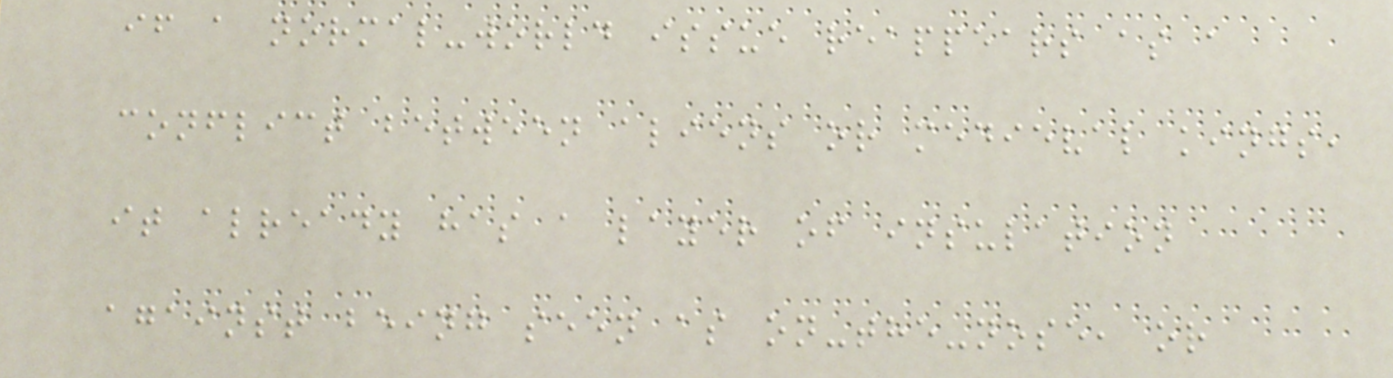if a normal-world issue reappears as a
conflict between aliens or medieval kings,
it already has a layer of insulation
against being seen as on-the-nose, or
